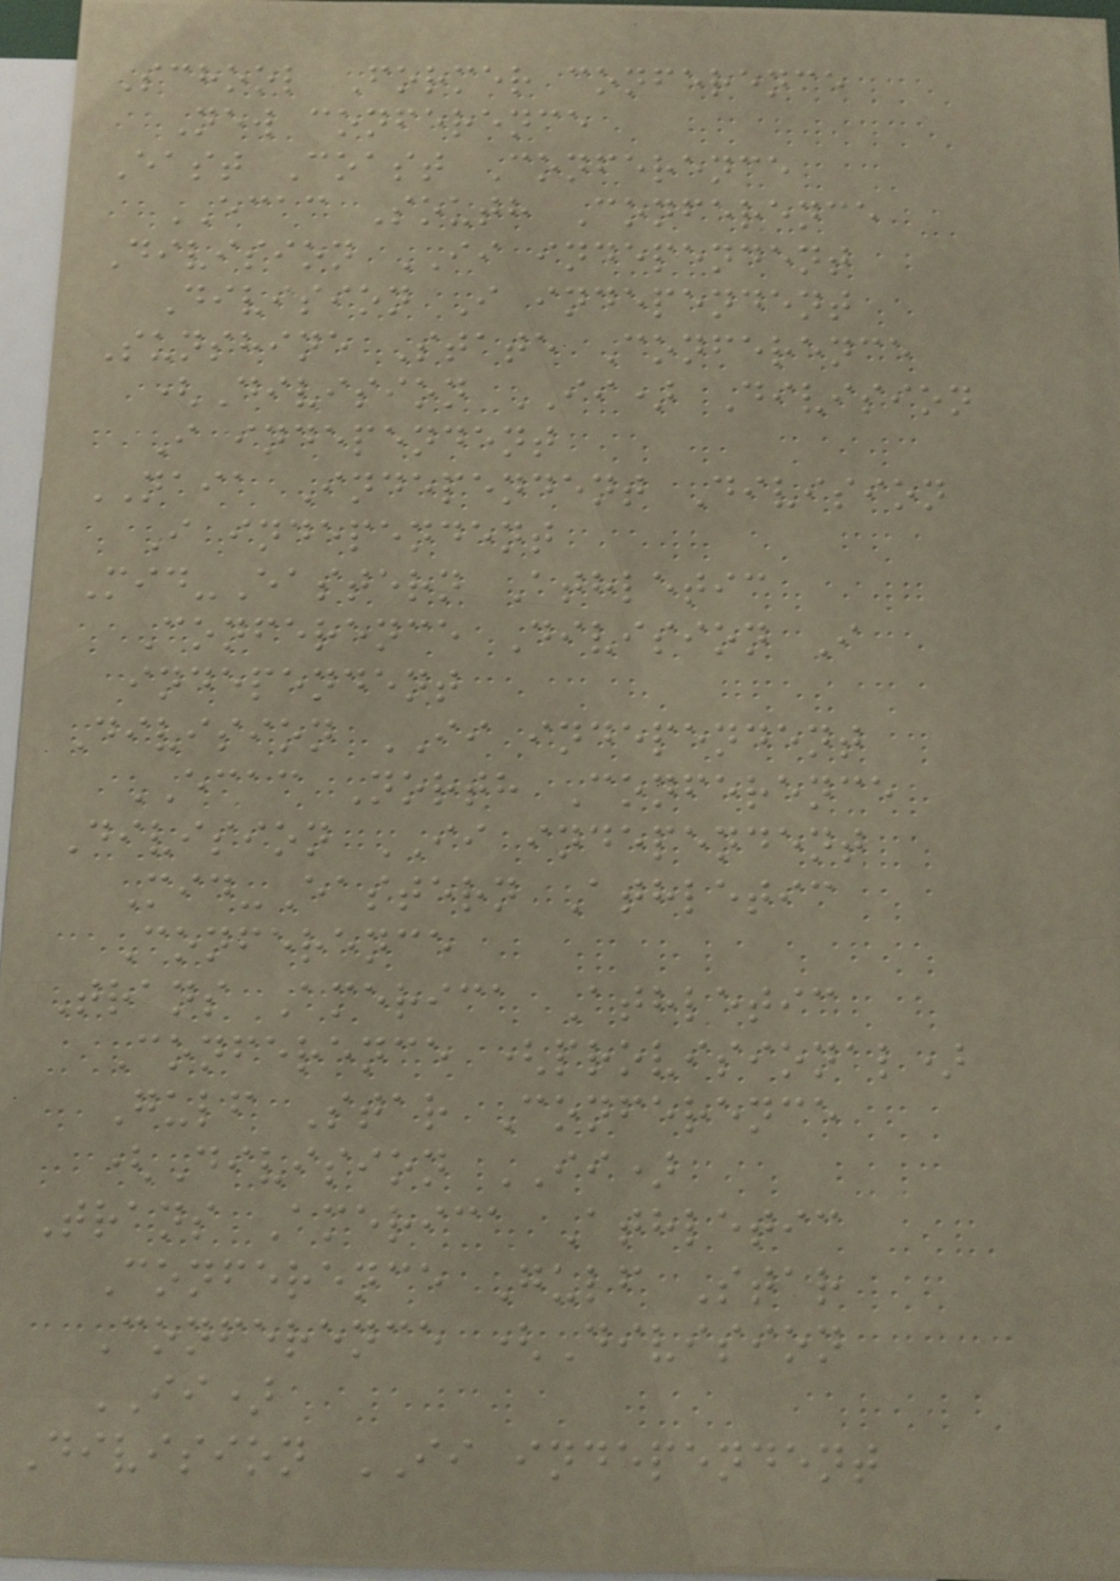School Former conference
New conference
East Coast Conference
ECAC South Conference
Division II independent
Division I independent
Sunshine State Conference
(Division II) Division
I independent
NAIA Independent Division
I independent
Mid-Eastern Athletic
Conference Division I
independent
Division II independent
ECAC North Conference
Division II independent
Mid-Eastern Athletic
Conference
Trans America Athletic
Conference (provisional)
Gulf Star Conference
(Division II)
Trans America Athletic
Conference Gulf Star
Conference (Division
II)
Division II independent
